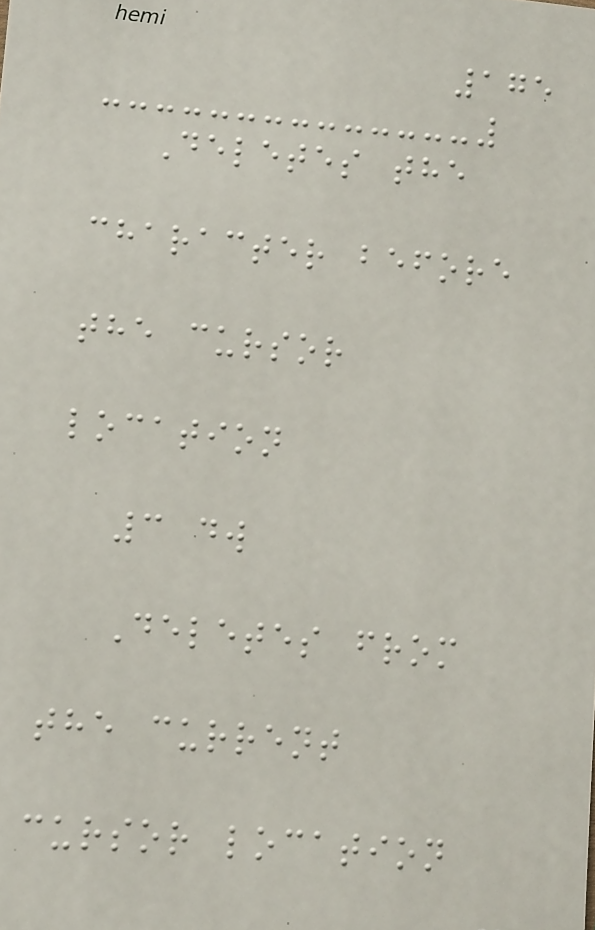175
Deletes the
character before
the cursor
location
3 dw
Deletes from
the current
cursor location
